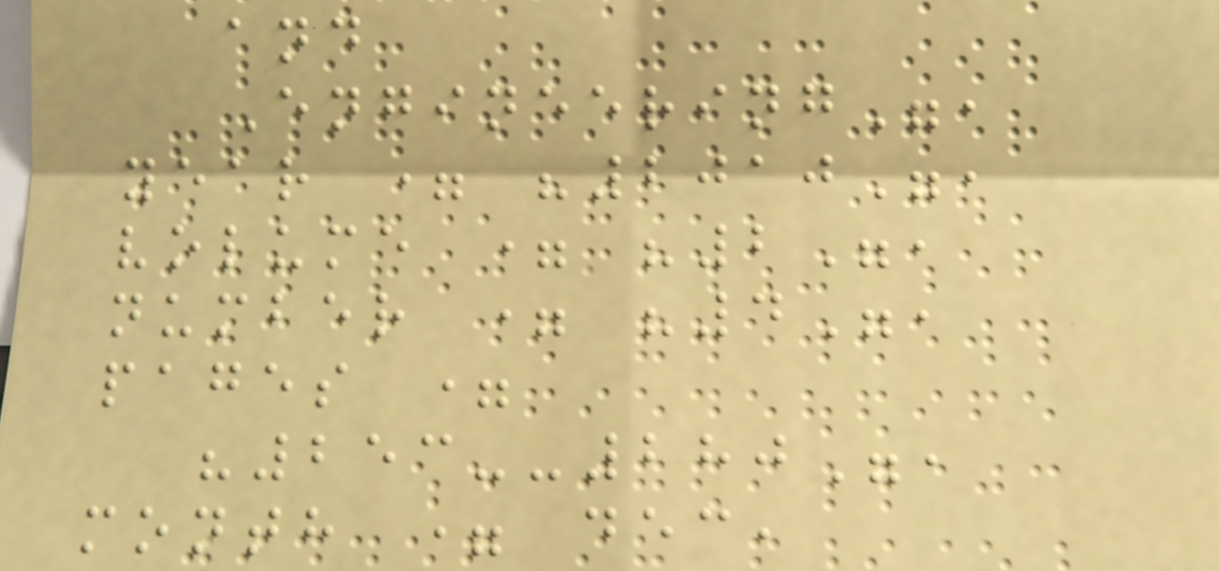and
Engineering",
year = "2010",
volume = "2",
number = "4",
pages =
"253--280",
month = dec,
